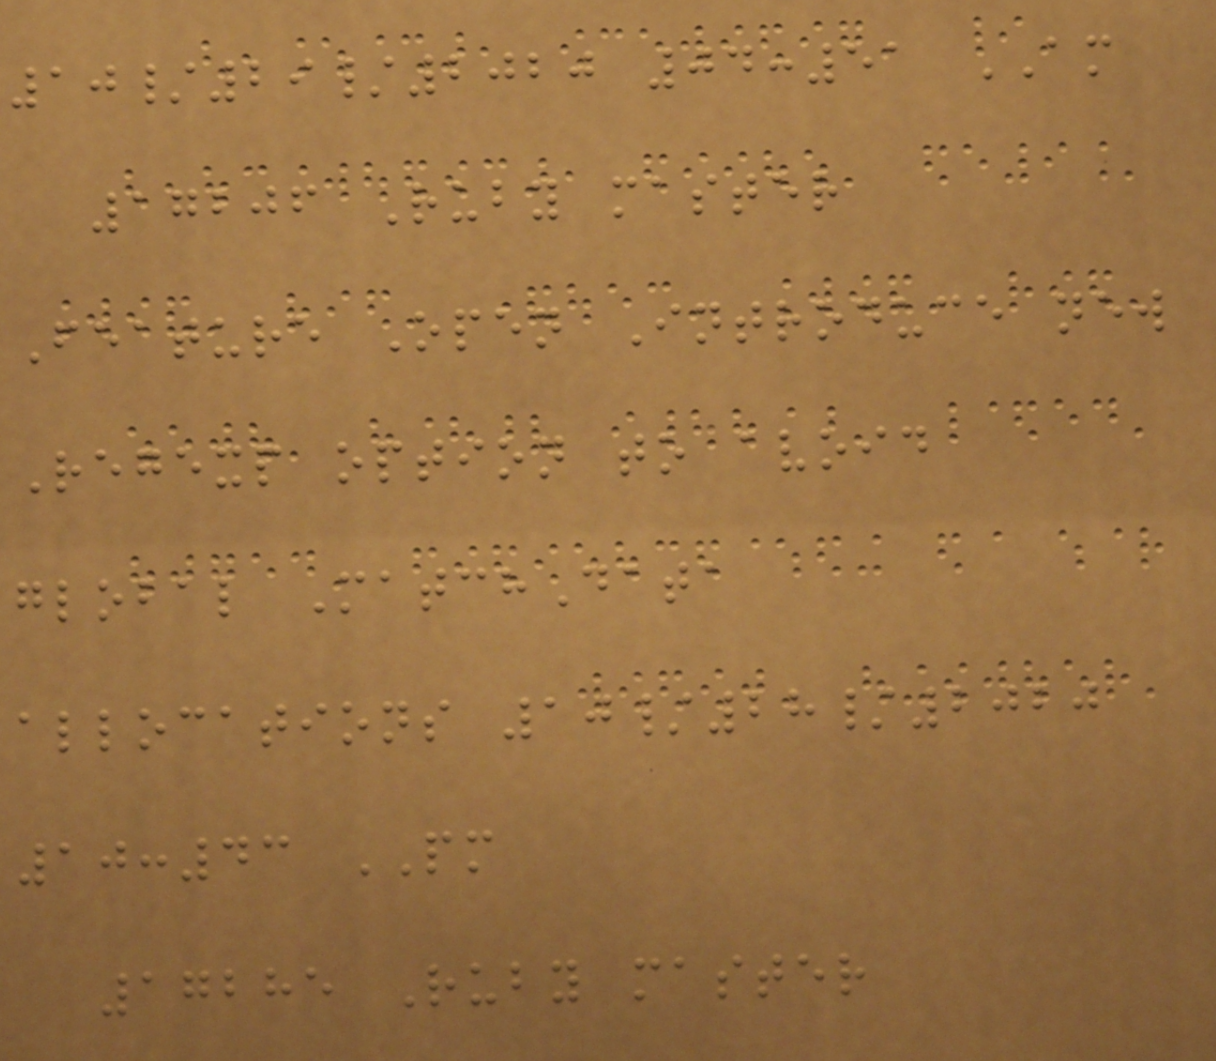10/29/2020 04:51 AM
17206 Ruby master
Feature Open Introduce new
Regexp option to avoid
global MatchData
allocations 10/28/2020
10:43 PM
17285 Ruby master
